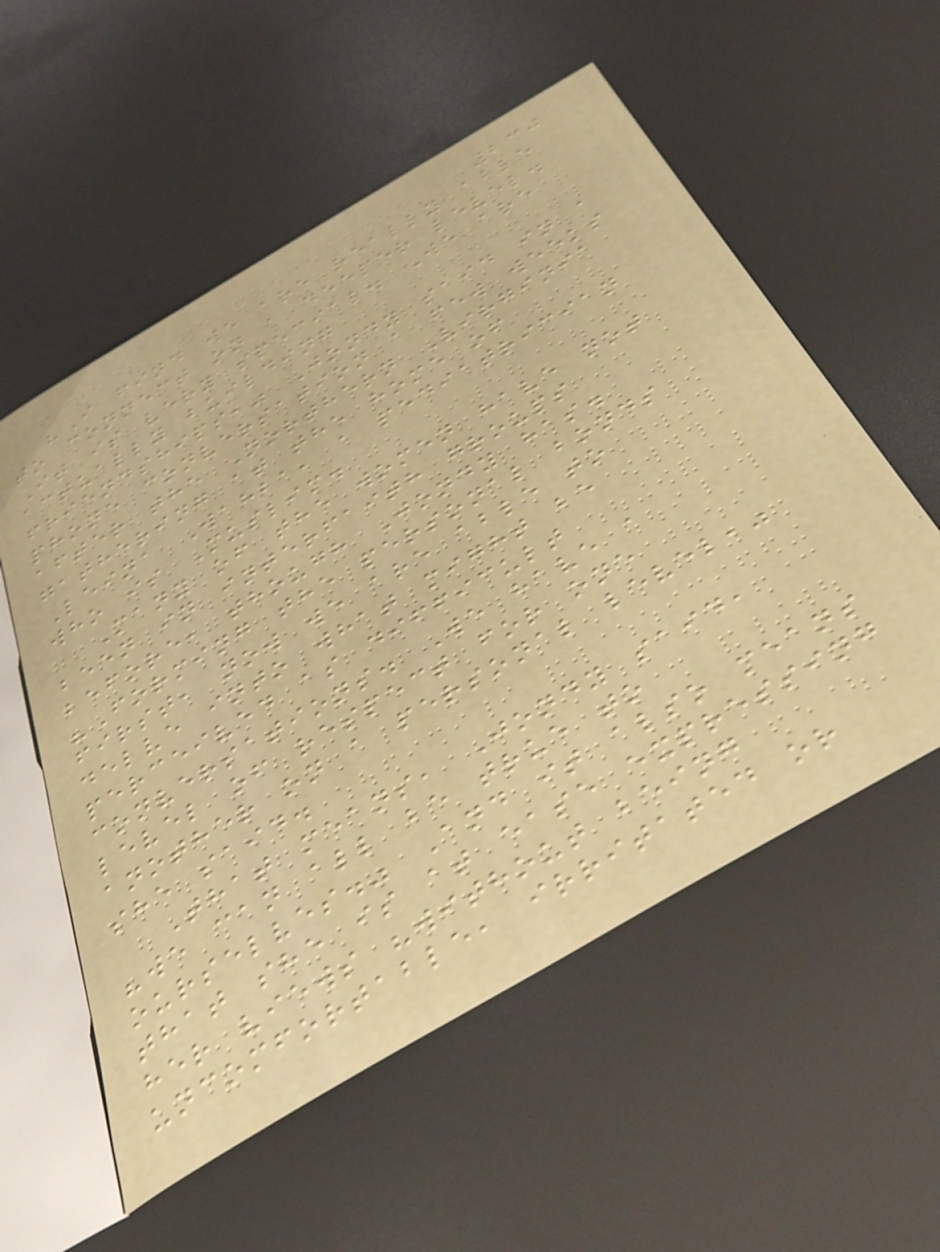230
"I find we are really able
to connect on a deeper level.
It is very special. We are
actually building
friendships," Jondy said in a
phone conversation a few weeks
after the Northern Virginia
gathering at the home of
Leina Wahba, a pediatrician
who is Muslim.
Many of the women have not
been in interfaith groups
before, though Jondy has.
"Forming the personal bonds
first, now we are able to
delve into what might be
perceived as difficult
conversations. We have a
level of respect for one
another on a personal level,"
she said.
That means, Jondy said,
"we can all be true to
ourselves." And it also means
that she is at ease expressing
her views "without being
uncomfortable, irritated or
